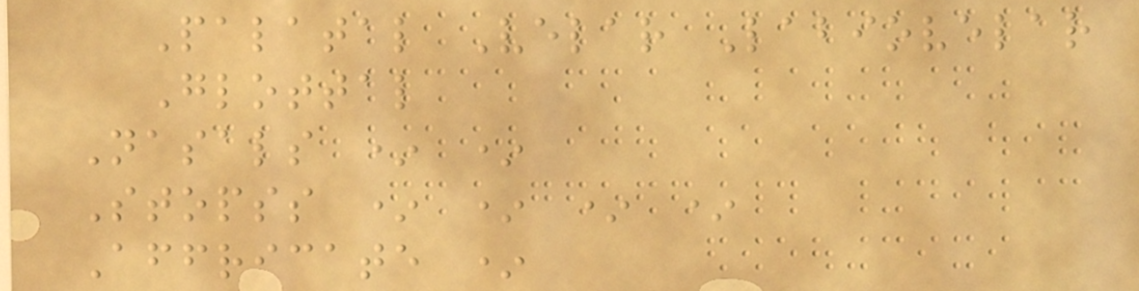Palatal Velar Labiovelar
Glottal
Nasals * *
Stopss * * * *
Affricate *
